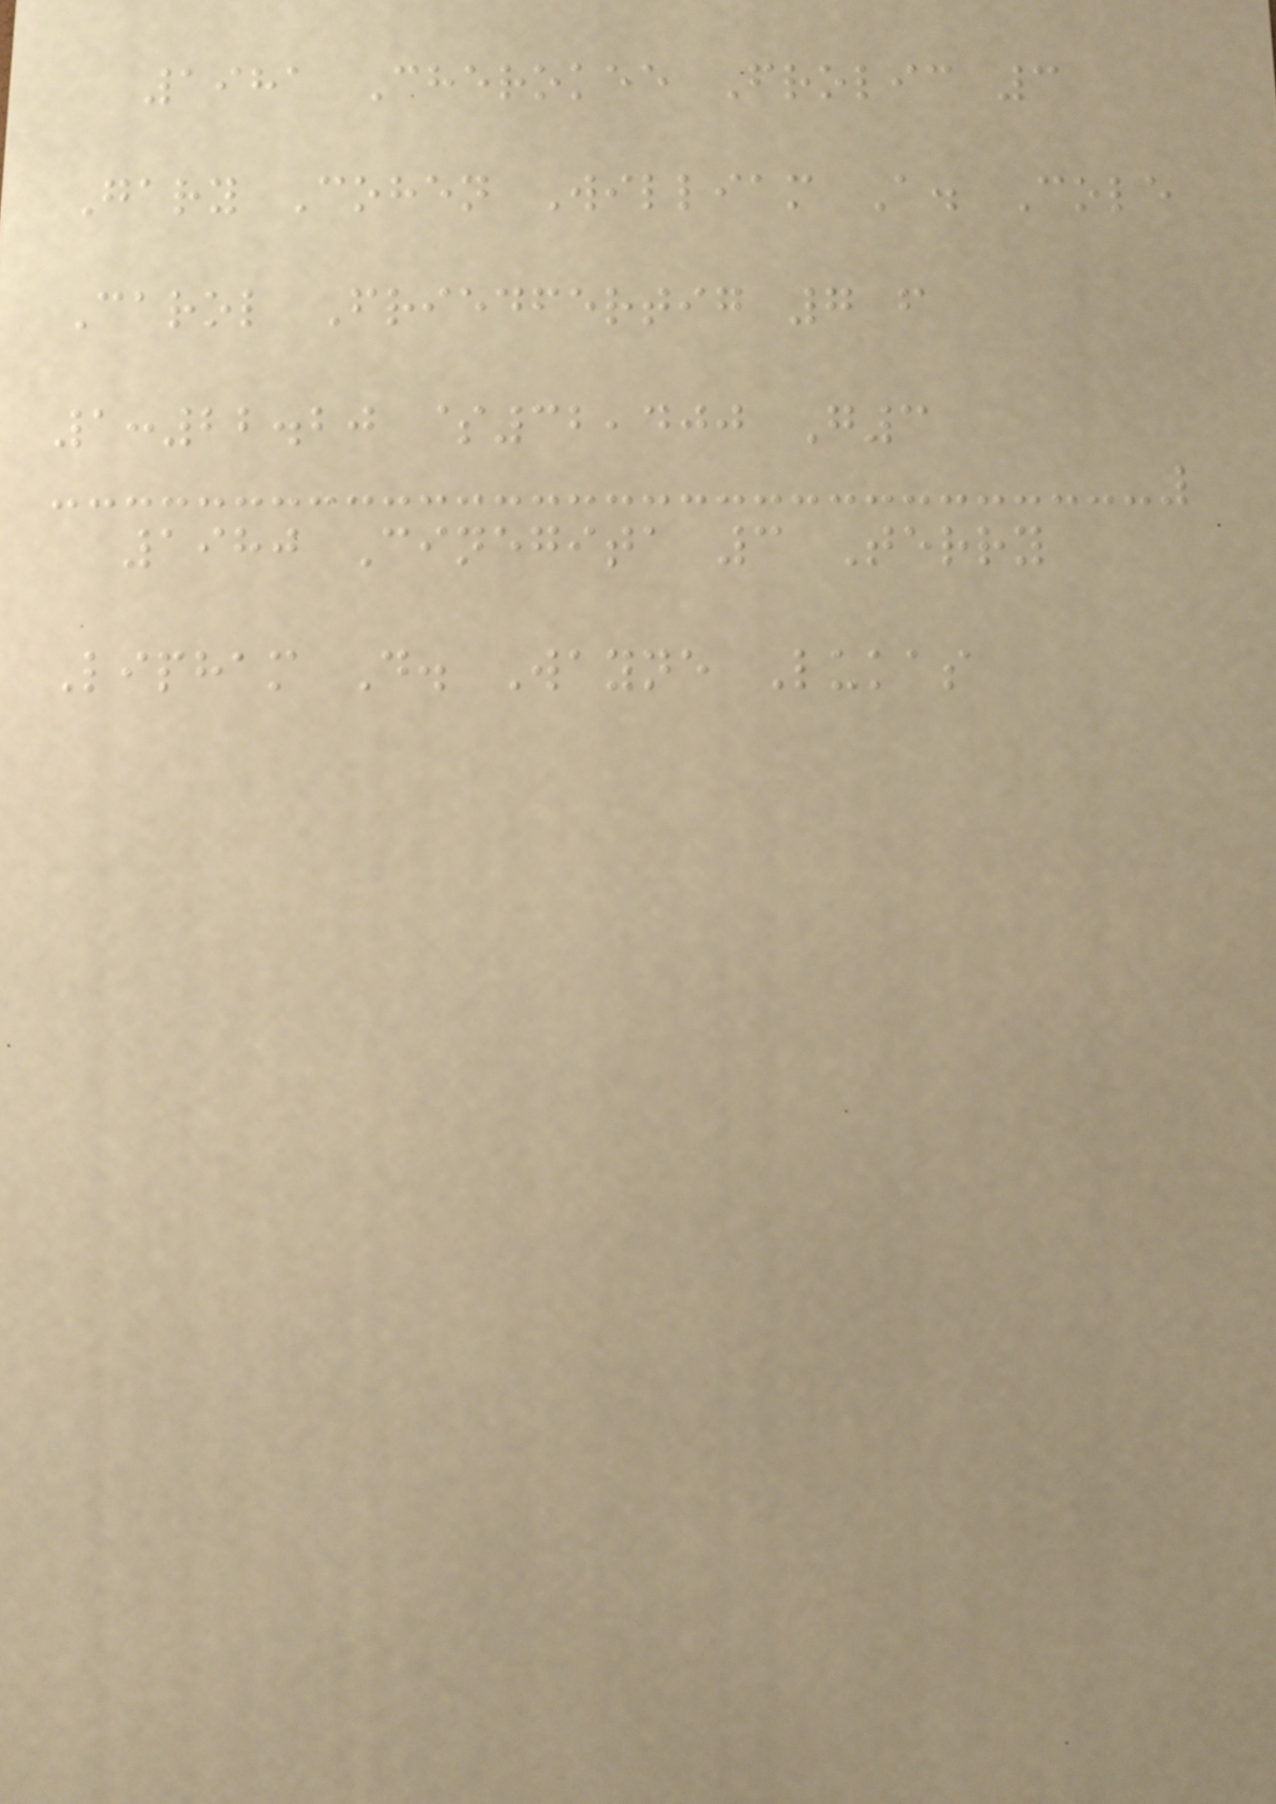1981 Cherokee Frolic 3
Gary Cohen William A. Cole
Carol Friedfertig 7 f
1:22.20 $32,400 G3
1980 Cinegita 3 Terry
Lipham D. Wayne Lukas
